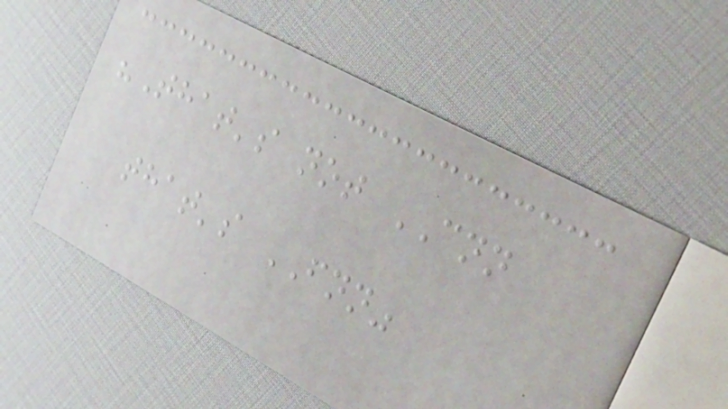"That's not CNN
that's FNN"
